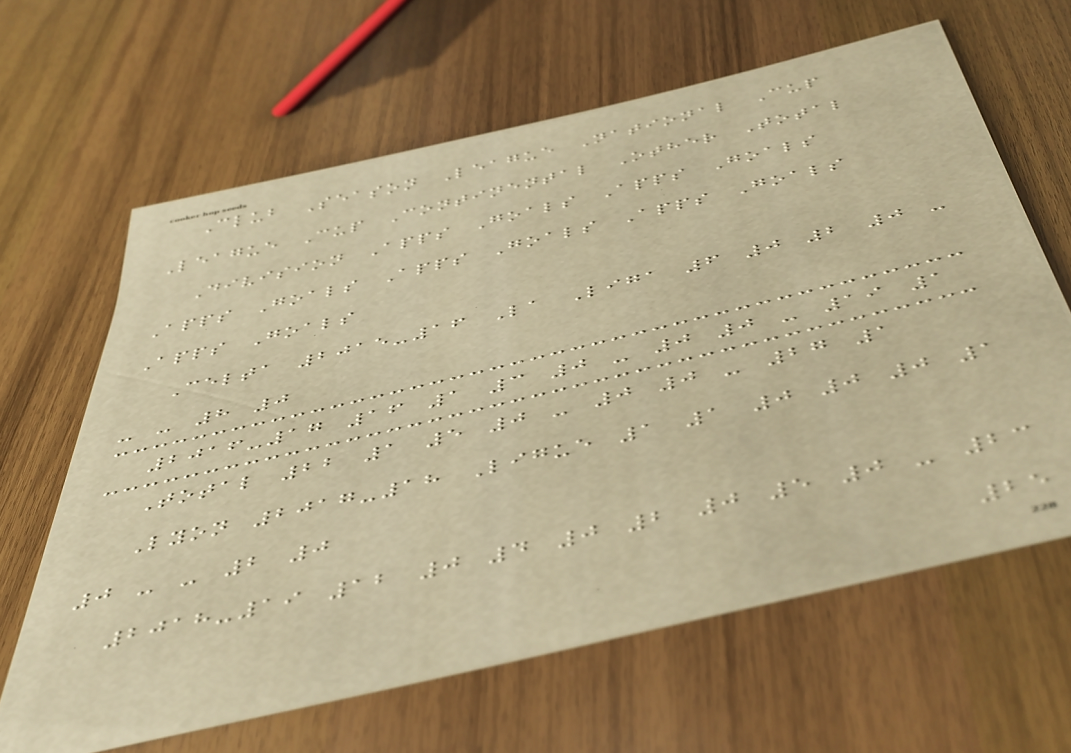Club Season League National Cup
League Cup Continental Other Total
Division Apps Goals Apps Goals
Apps Goals Apps Goals Apps Goals
Apps Goals
Celta 2015-16 La Liga 6 0 2 0 -
- - 8 0
2016-17 16 1 3 0 - 0 0 - 19 1
Total 22 1 5 0 - 0 0 - 27 1
Lyon 2017-18 Ligue 1 1 0 0 0 1
0 - - 2 0
2018-19 12 0 4 0 2 0 5 0 - 23
25
